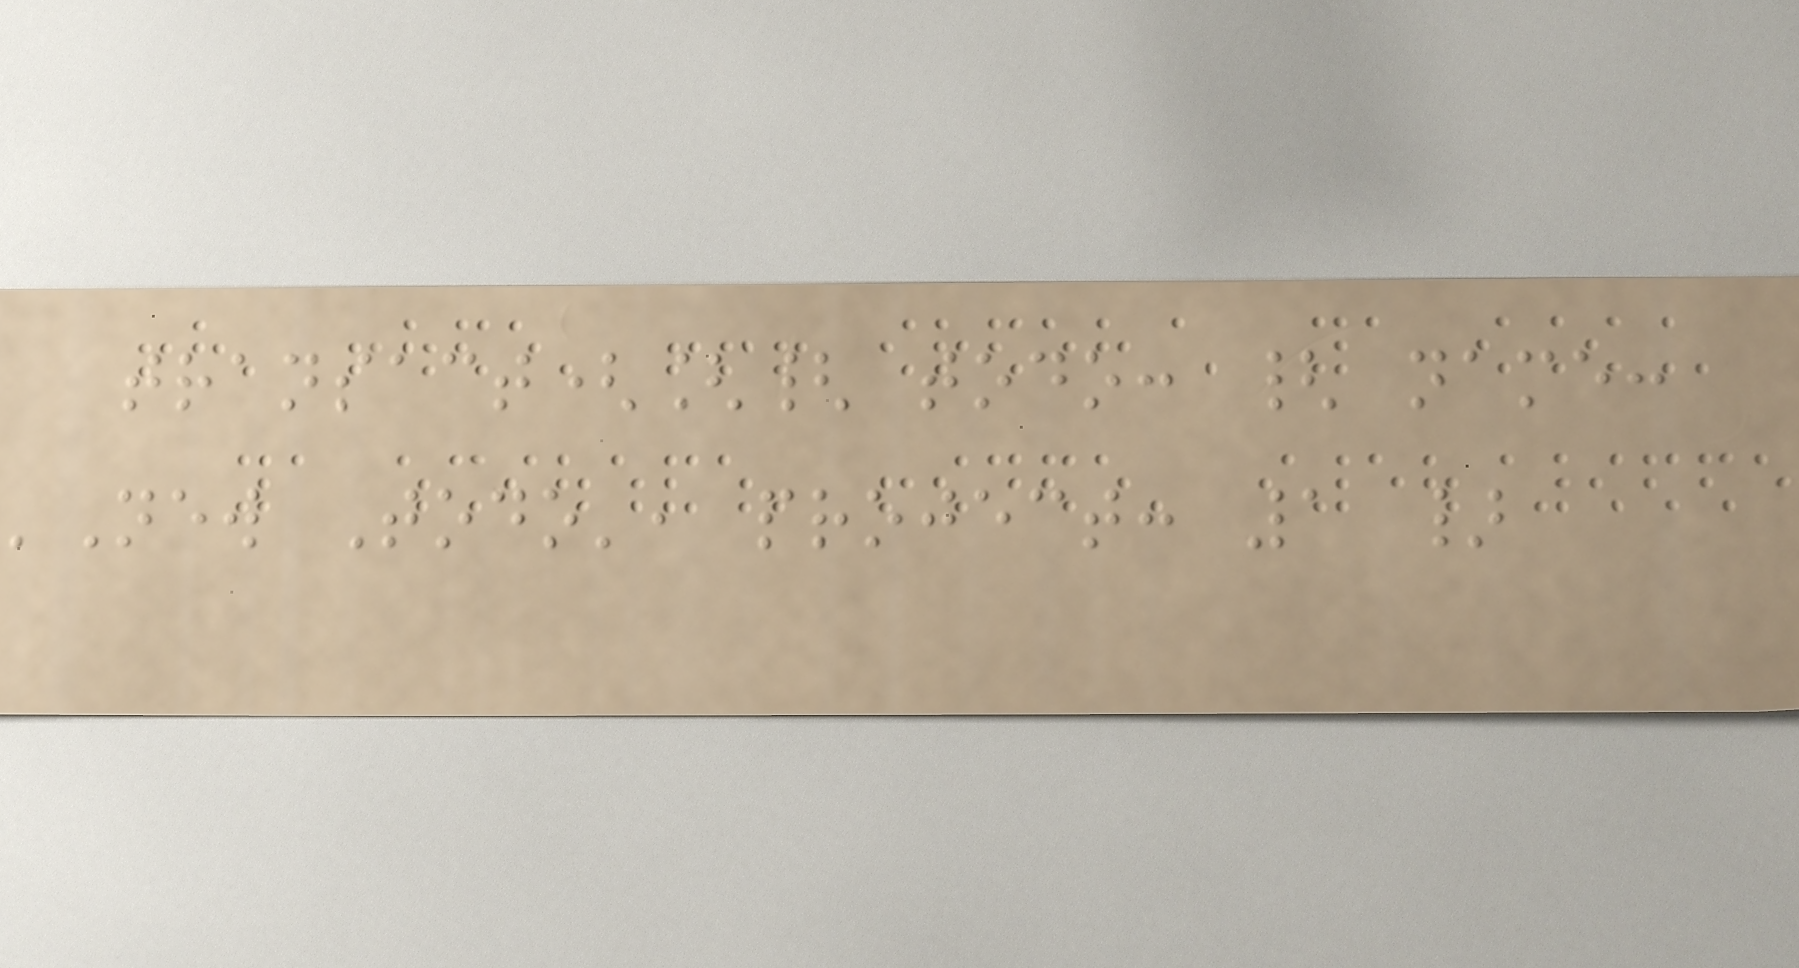transact([{ todo: { name:
'New Todo', project: 1 }
